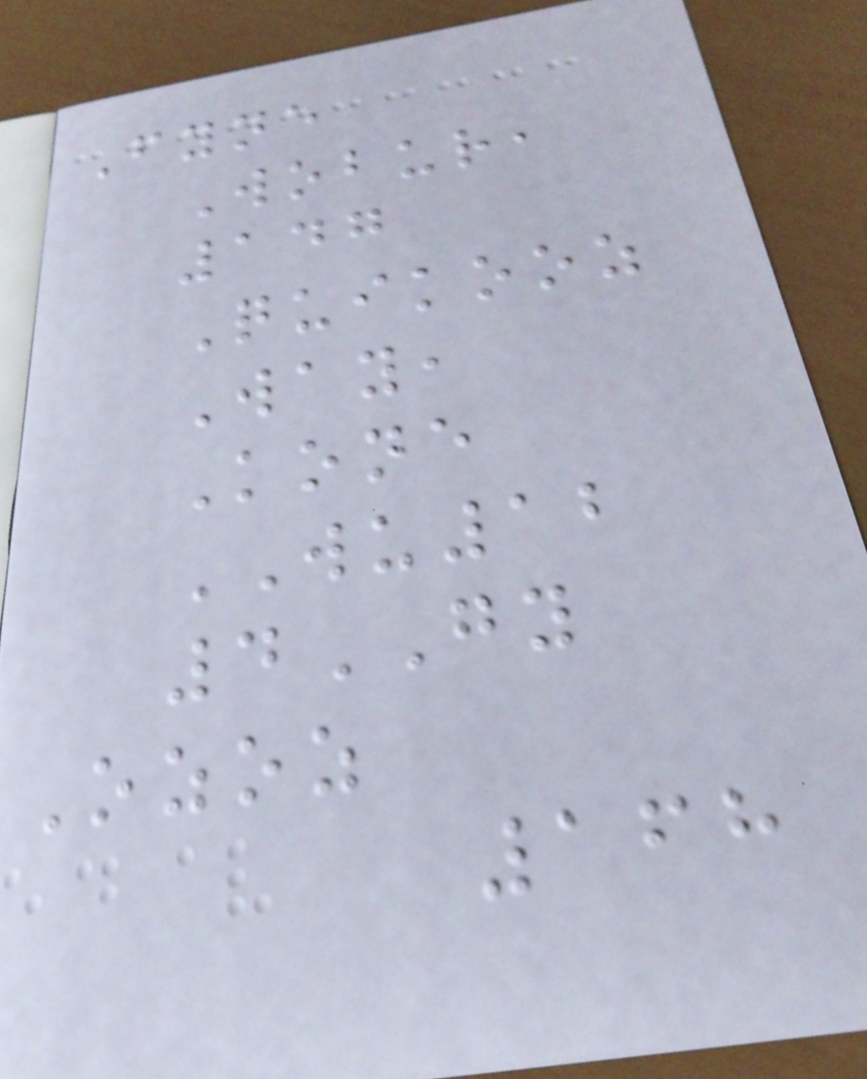Fyne
Wobur,
147
Quikooz
Way,
Kone
WU12
4GY
Ozoz
168
